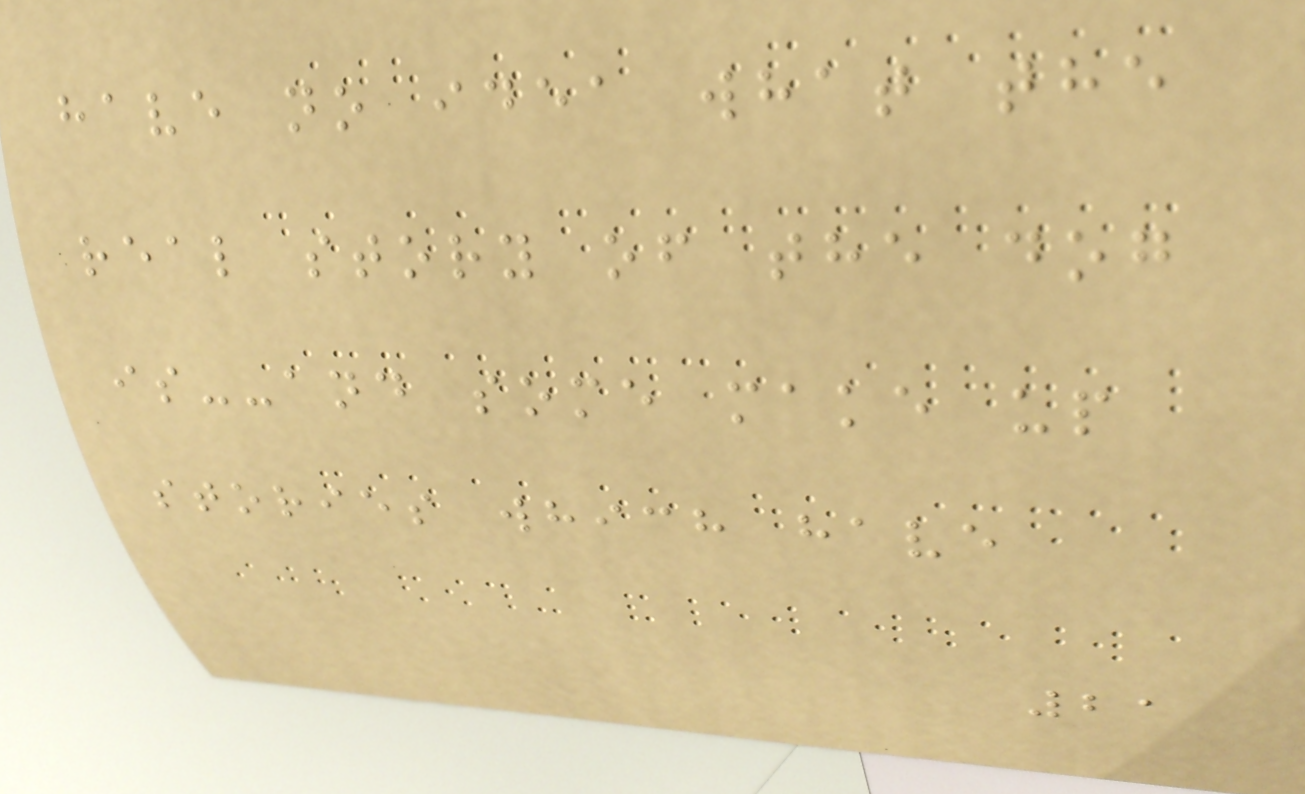have no idea what the
real story of the dog
is--and some make up
stories which have
21
